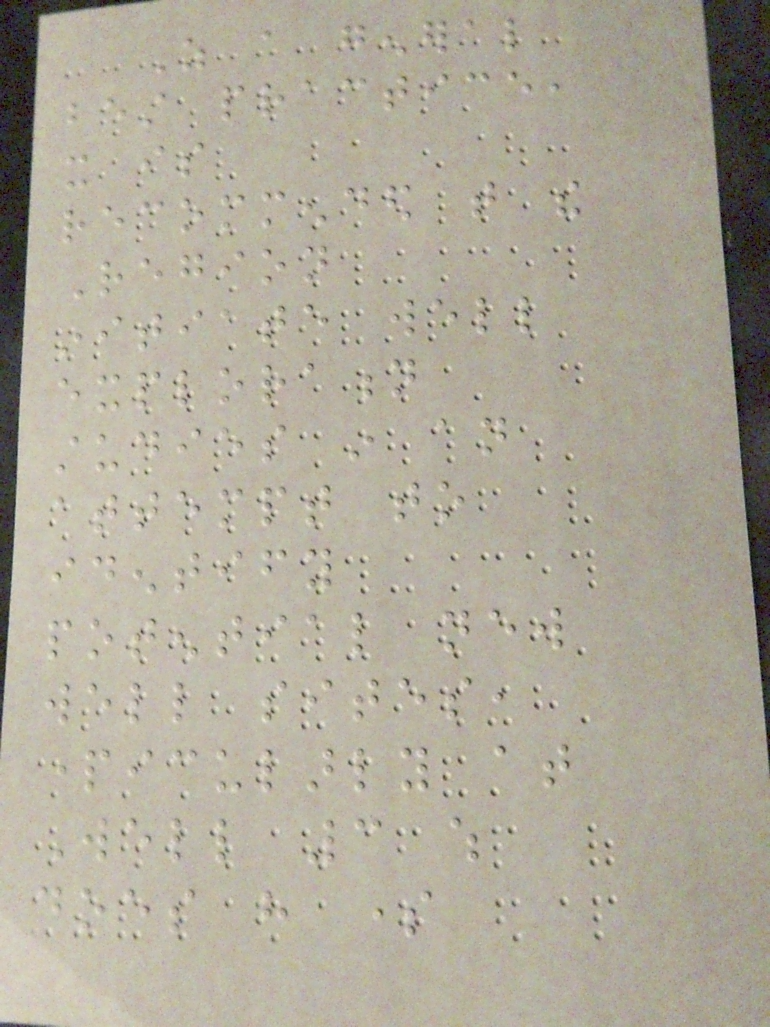As a general
best practice,
it is
recommended that the
Region
initiate well
exploration
studies in an
attempt to
identify
potential new
well sites,
particularly at
Well 3 which
does have some
